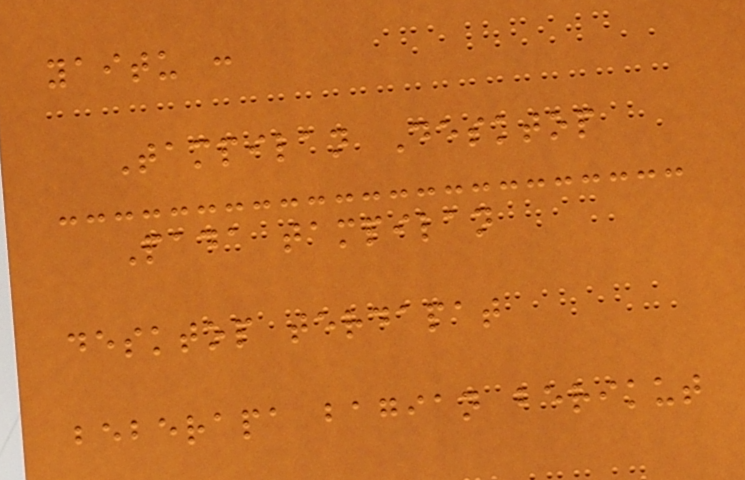yaitu :
Tampilan Desktop
Pada tampilan
desktop terdapat
beberapa bagian berikut
